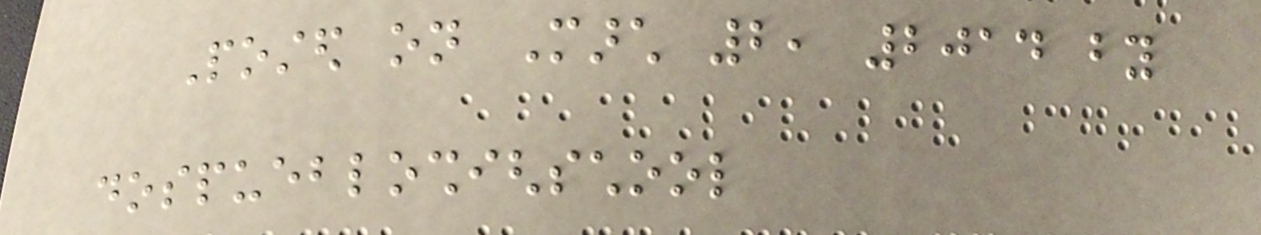Posted on March 2, 2014 by
dospuebloshighschool
